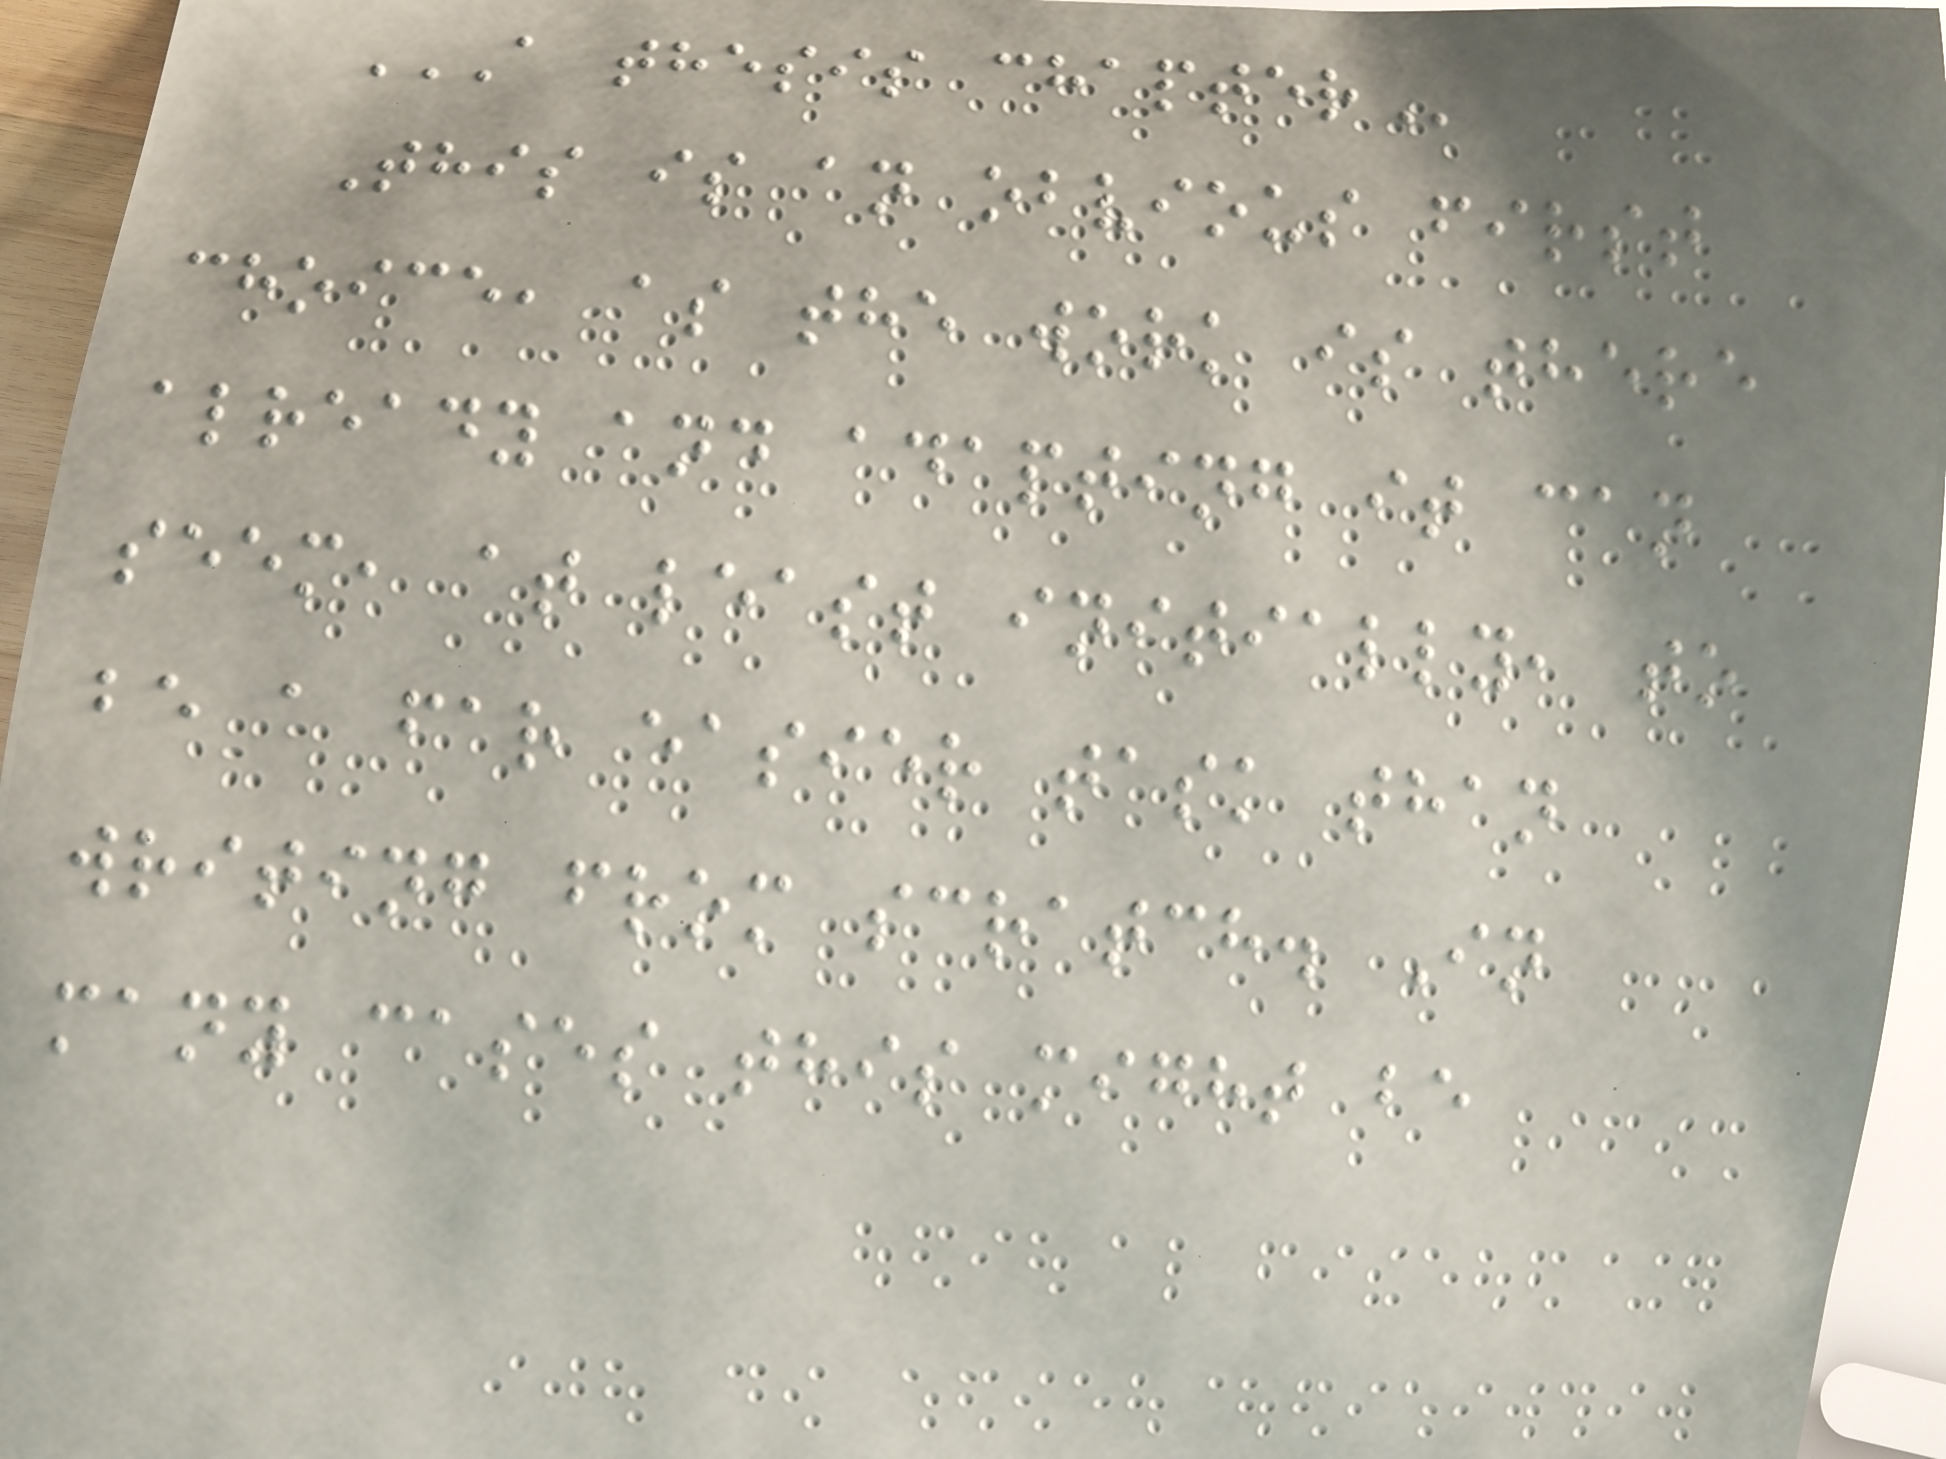A THESIS CHAPTER
This is an obvious first
choice, as the work is there
already and adapting it can
seem, at least initially, to
be a far easier task than
writing from scratch. In
many cases this might be
